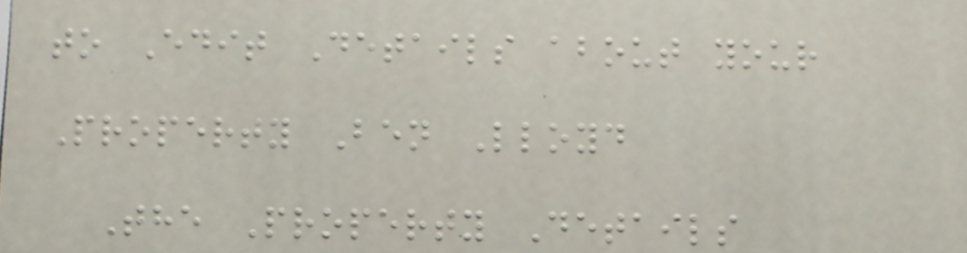to Edit Details about your
Property Ben Lloyd
The Property Details
